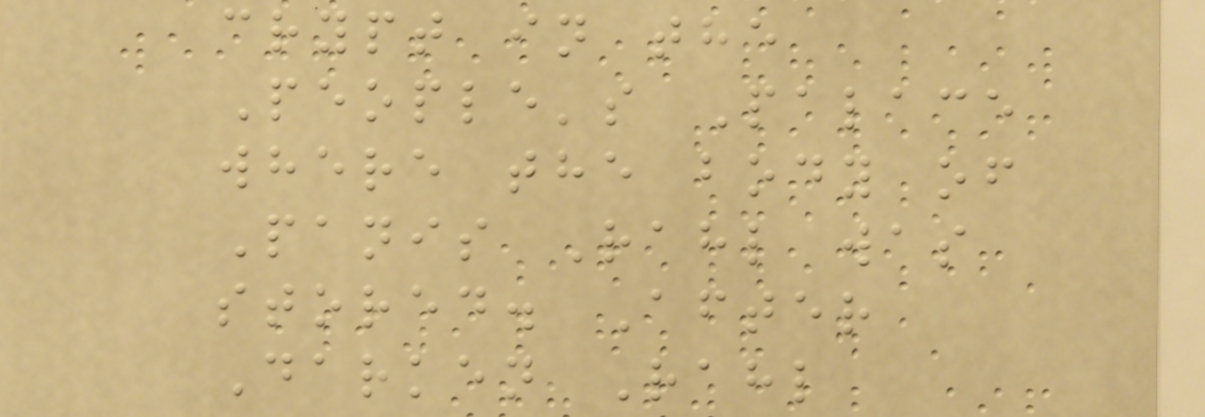crypt in the
People's Palace
where the body of
Panis Rahl was
stored. After
Darken Rahl
